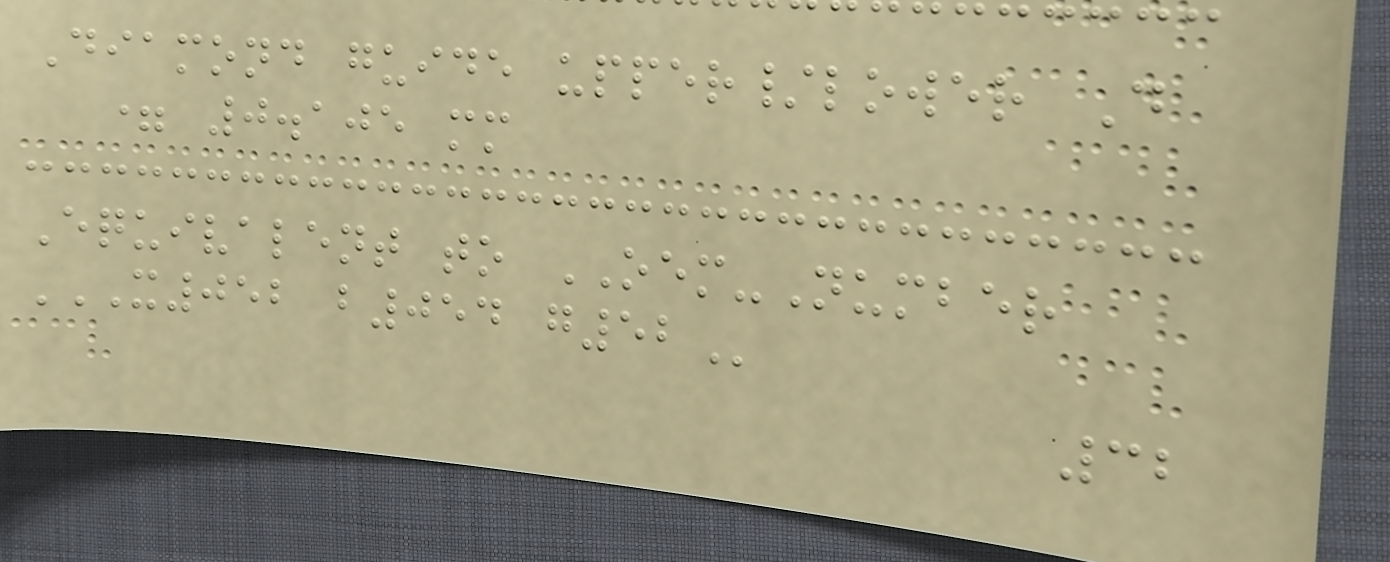Diamond guide upper/lower D
= 0.105 mm
Equivalent to OEM-Number
X052 B054 G52
32
